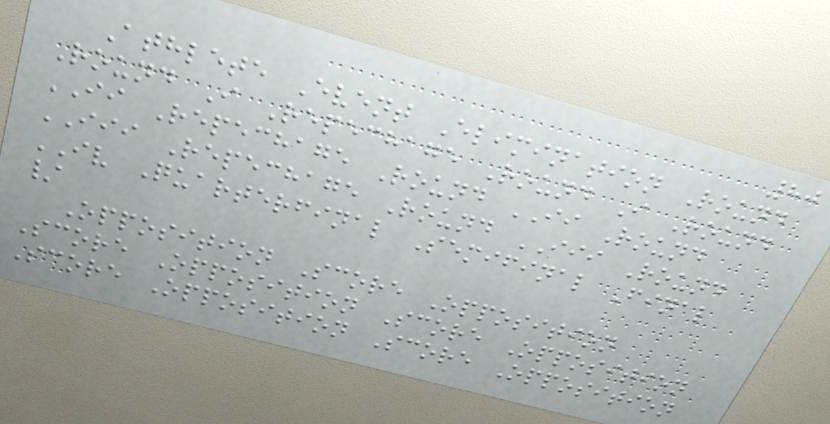80
Athlete Event Elimination Round
Round I Repechage Round I Round
II Repechage Round II Round
III Repechage Round III Round
IV Quarterfinal Semifinal Final
/
Opposition Score Opposition
Score Opposition Score Opposition
Score Opposition Score Opposition
